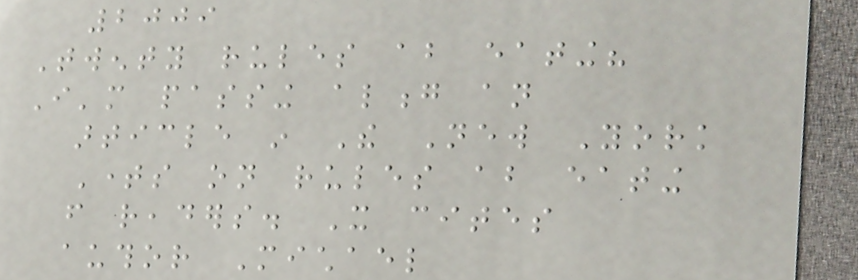2009
Twenty rules about eating?
I'm passing along an
article in The New York
Times on rules about eating
from readers. It cites
author Michael
